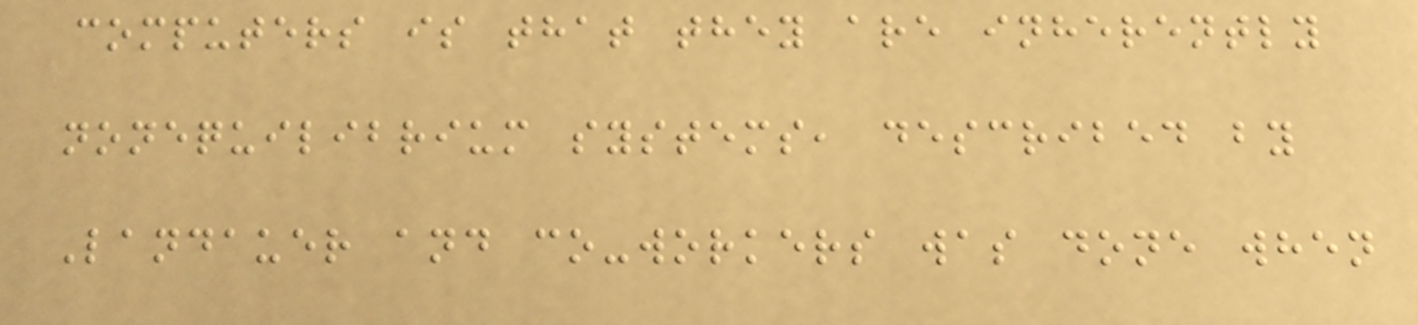computers is that they are inherently
nonequilibrium systems, described by
Landauer and co-workers was done when
